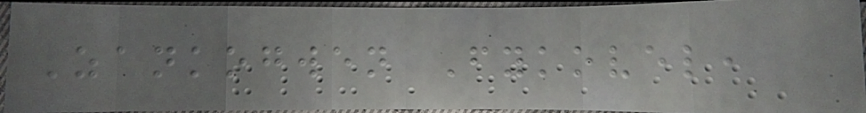Zankogwen Fykovel,
